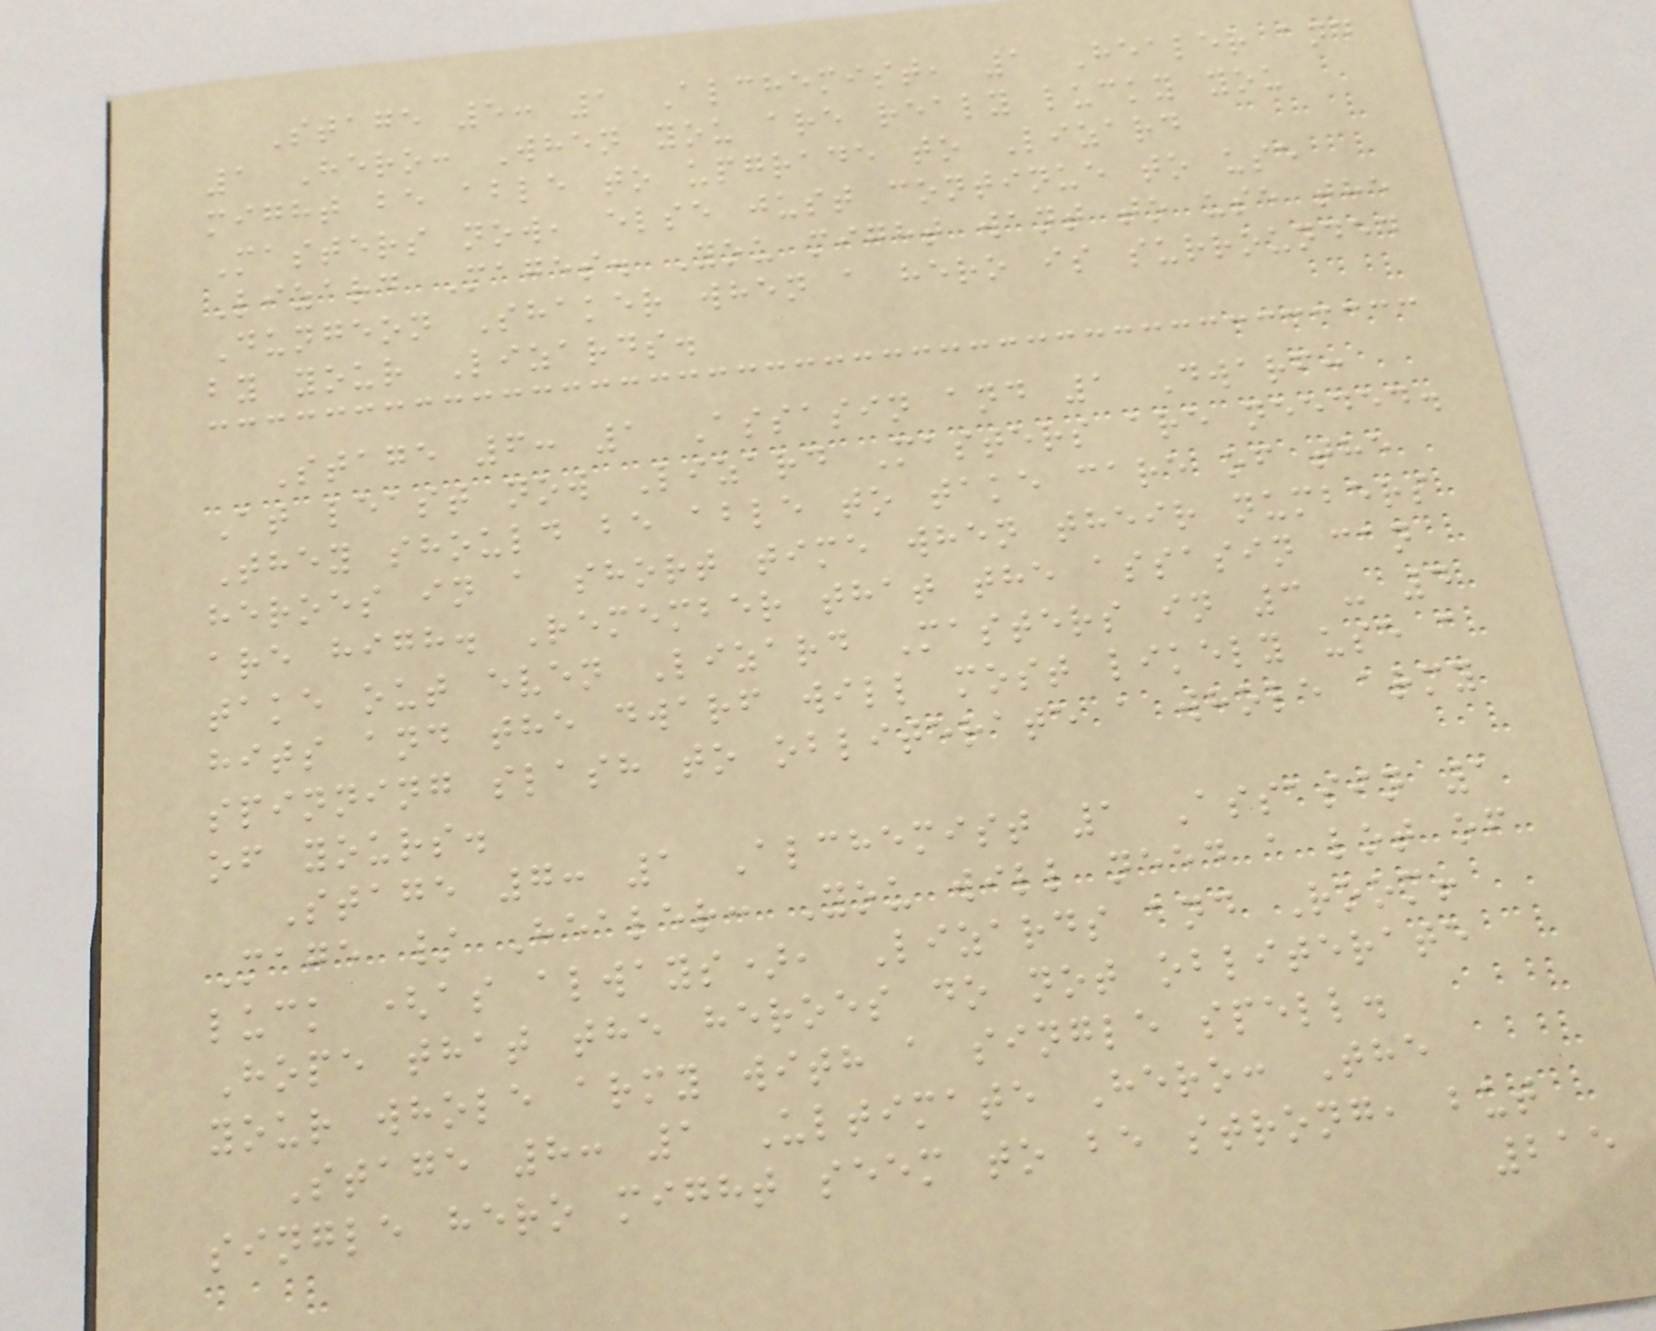Stage 5: 1 Alchemist, 1 Healer and
1 Hero: When you are realy lucky you
might be able to upgrade to Lizard
Masters now, else just continue to use
Lizard Mages. You might want to use the
Dungeon Shaker when a hero is surrounded
by your Lizards.
Stage 6: 1 Assasin and 1 Dwarf:
At least now Lizard Masters are needed.
They should be able to take care of the
heroes in a short time when their numbers
are high. Remember that the assasin can
take out even Lizard Masters in 3 - 4
hits and the dwarf will most likely use a
spinning slash to obliterate a whole army
of yours.
Stage 7: 1 Alchemist 1 Assasin 1
Mage / Healer: You will need a lot of
luck (as always), Lizards and Room!
Hope that the heroes do not obliterate
your whole army with a single spell.
Stage 8: 1 Ultimate Hero: The
single hero might seem to be strong, but
215
